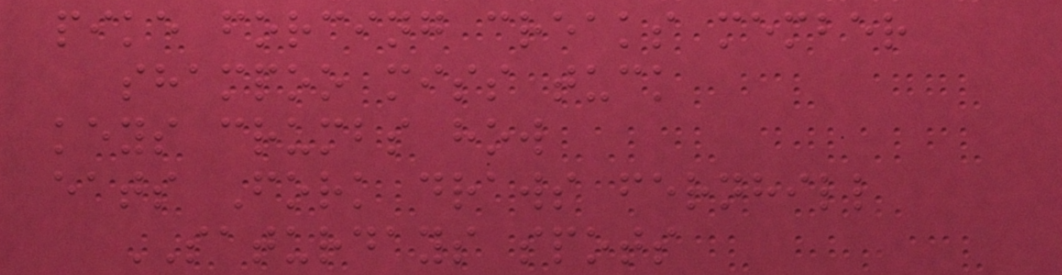pike forcing creaks member
shampoo miss tuck
keys crumbs how
eats Fork draws fernhill
SATURDAYS spots
